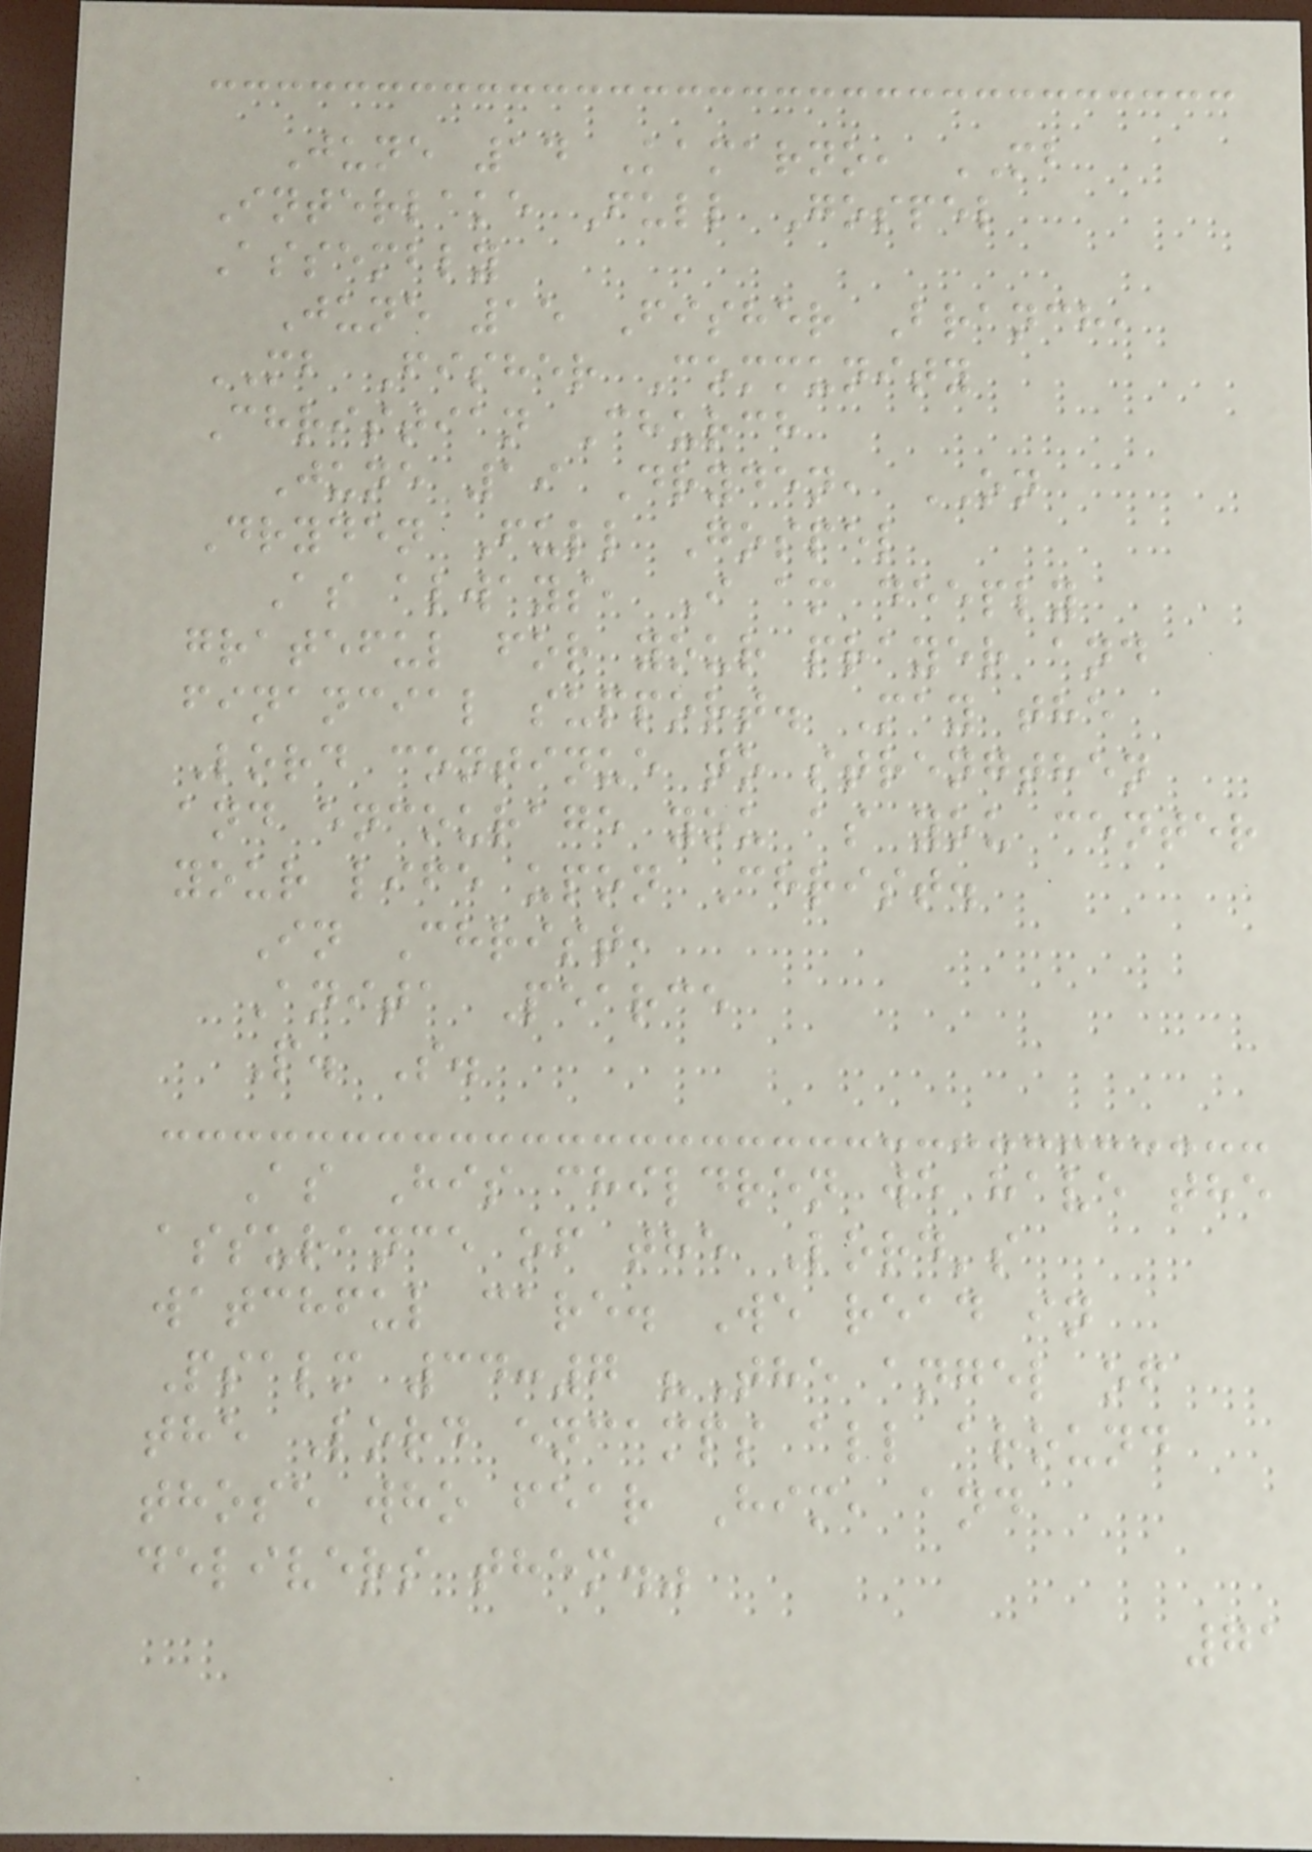June 14 Kamarno, MB
Interlake Full Gospel
Assembly
June 15 Fisher Branch,
MB Fisher Community
Christian Church
June 19 Dryden, ON
Dryden Full Gospel
As always, I am deeply
grateful for your prayer and
financial support. May the
Lord continue to strengthen
and encourage you as you center
your life upon Christ.
In Christ,
Anita Pearce
P. S.
As His children we have the
assurance of the Lord's
watchful care. We read in
Psalm 34:7 "The angel of
the Lord encamps all around
those who fear Him, and
delivers them."
71
